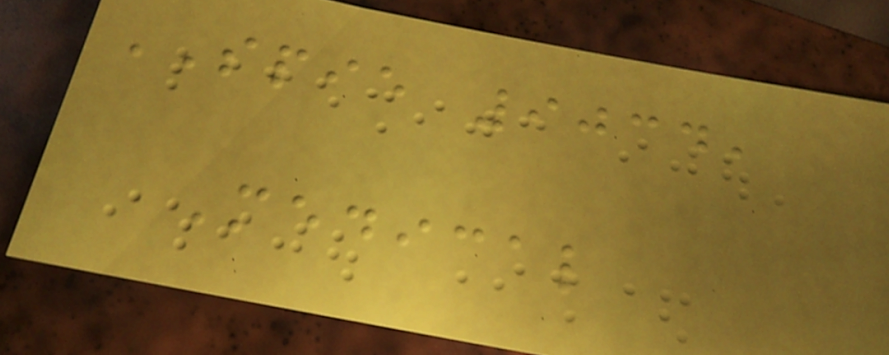SPIE 9034,
Medical
